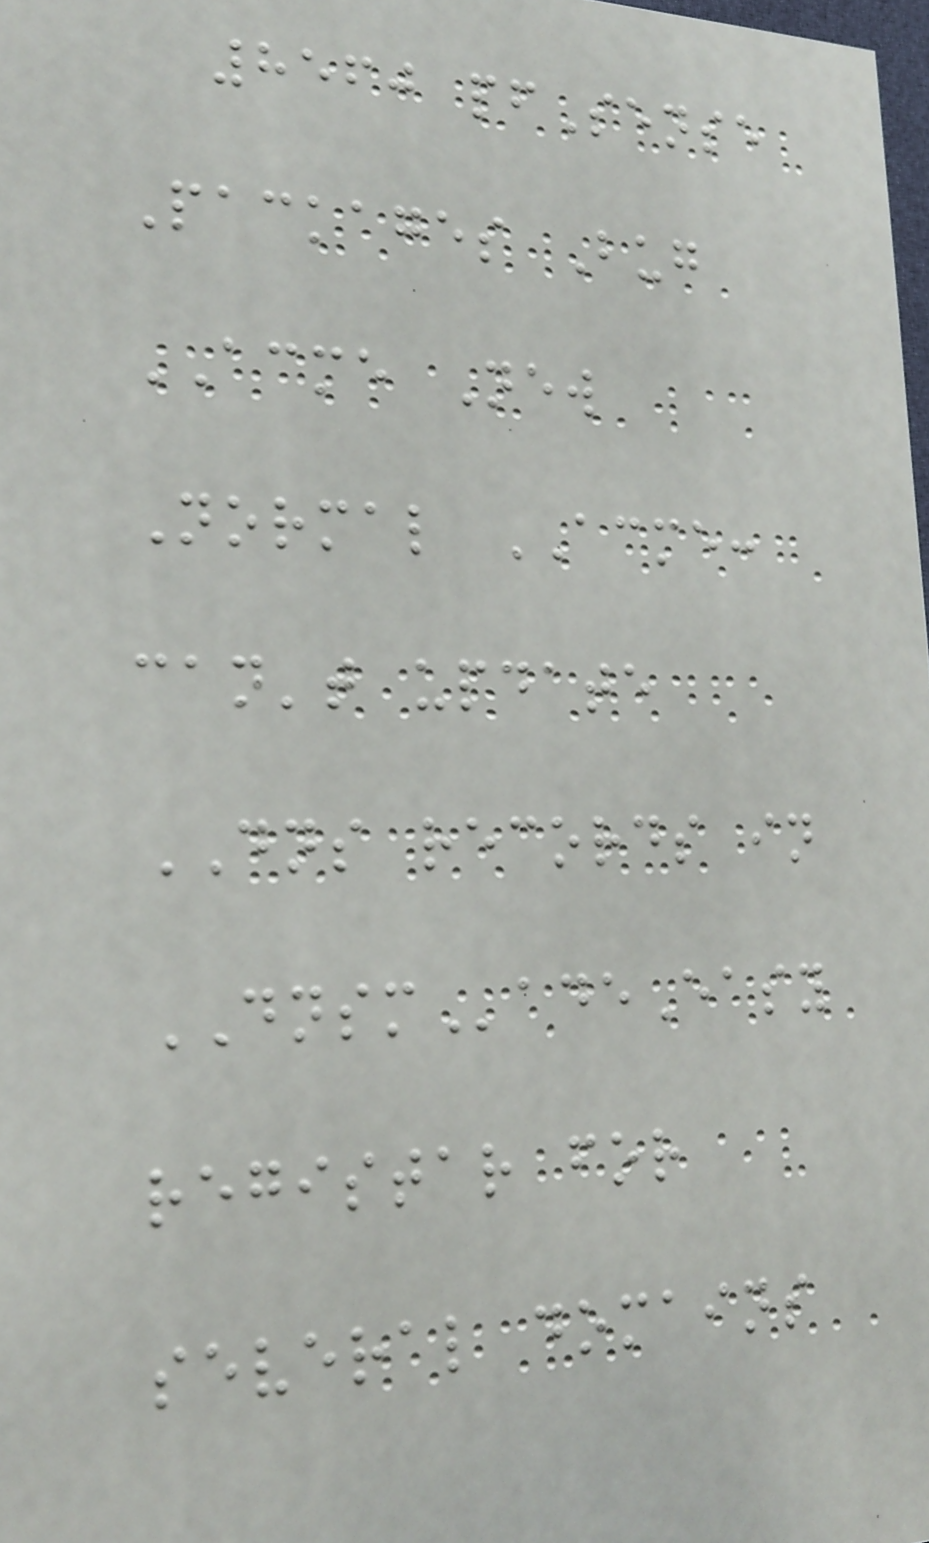8560 pfSense
Packages Bug
ACME New
Normal ACME:
can't update
DNS records in
DNSMadeEasy
registar for
several domains
